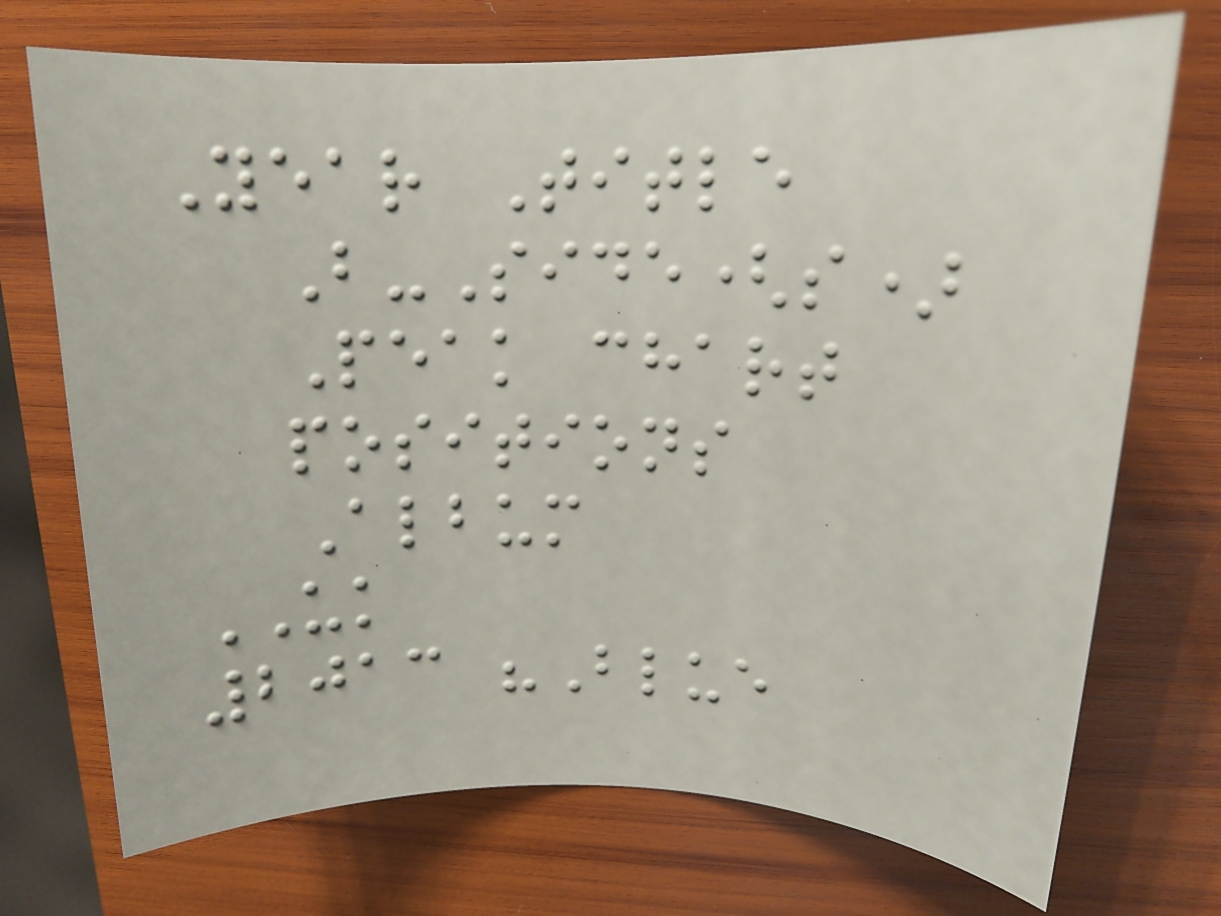Year Title
B-Side(s)
Peak chart
positions
Album
UK
2013 "Blue
